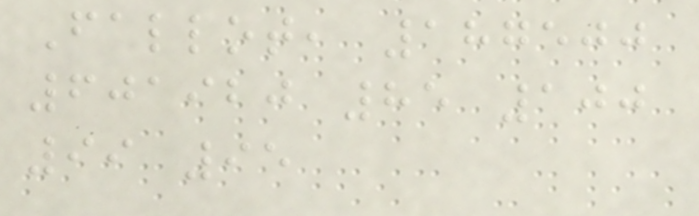Fallot, 187500
601920 85 100
99 95
